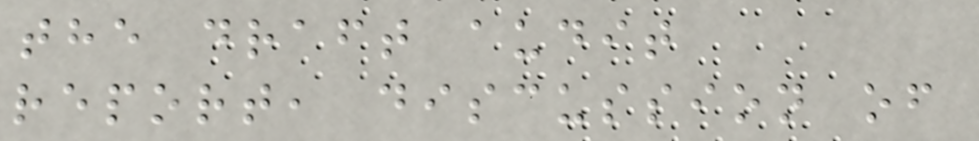the draft audit
report, discussion of
